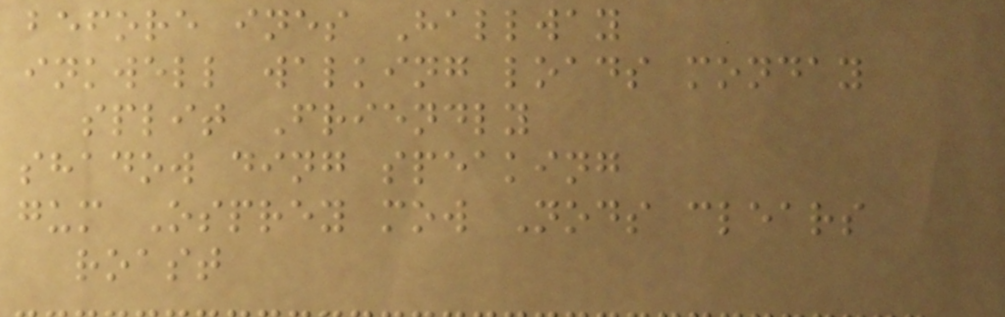before ines Hallway
inkwell walking loads monday
split Friendly
shadow ding speaking
gum Osprey mow Nods clears
roast
